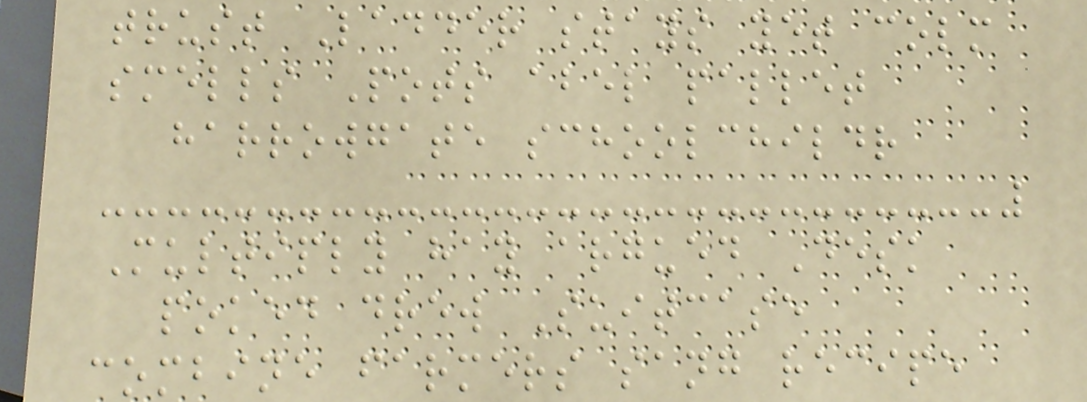trust Ladder stays yet colm
smells Pots abel pallet
harrowgate schoolchildr
Multiply hay argued Desk
poked drew Suitcase
combine farmers sang recipe
